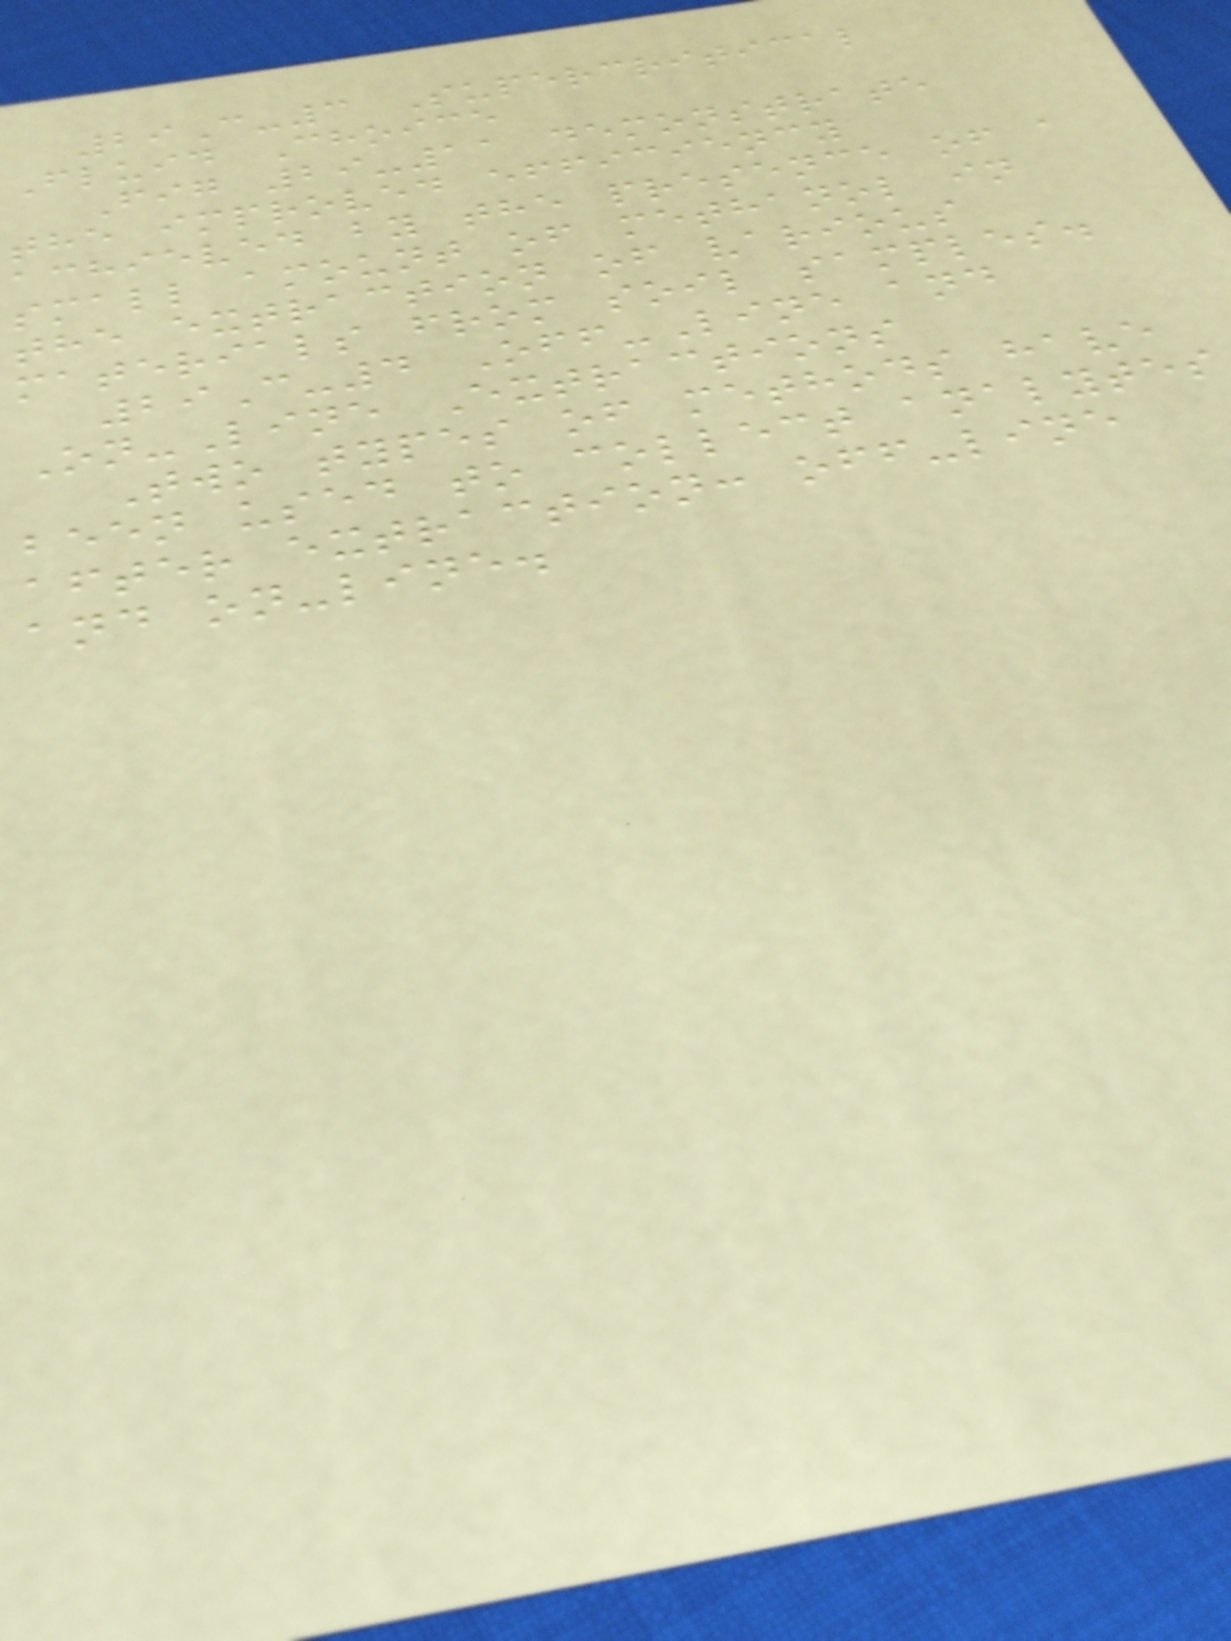29C-3 Supercritical
Fluid Choice
Fig 29-11 demonstrate
the improved efficiency
achieved by the presence of a
small amount of methanol in
the extraction of various
materials from soil samples.
29C-4 Off-Line and
On-Line Extractions
Two types of methods have
been used to collect analytes
after extraction: off-line
and on-line.
